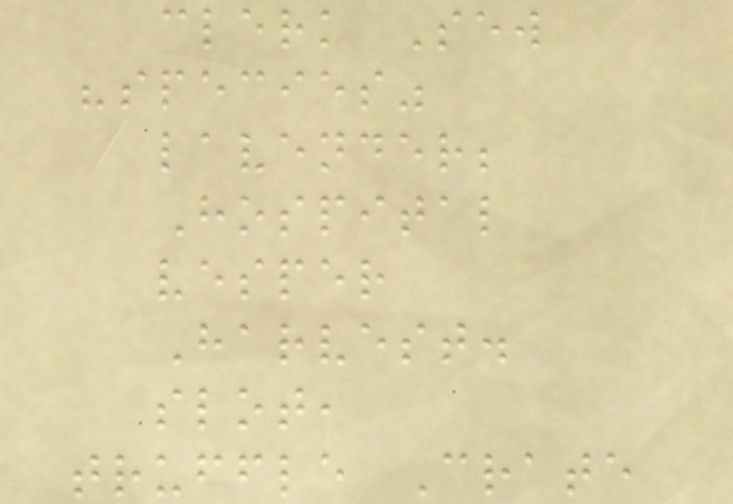clerk Sew
"species"
lavender;
Hospital
vesper
Harvest.
slot,
truffle Crate
